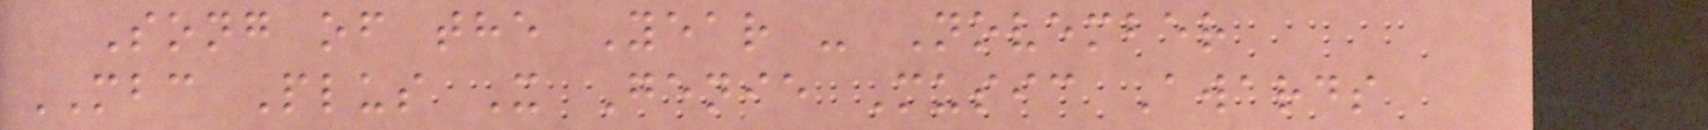Song of the Year - November
MBC Plus X Genie Music Awards
